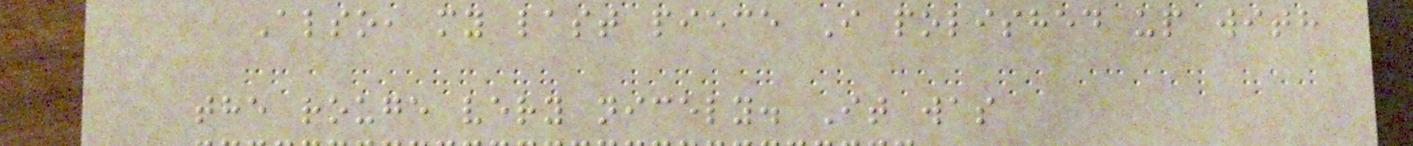Also, my last piece I polished up with
the rouge very nicely. It was
